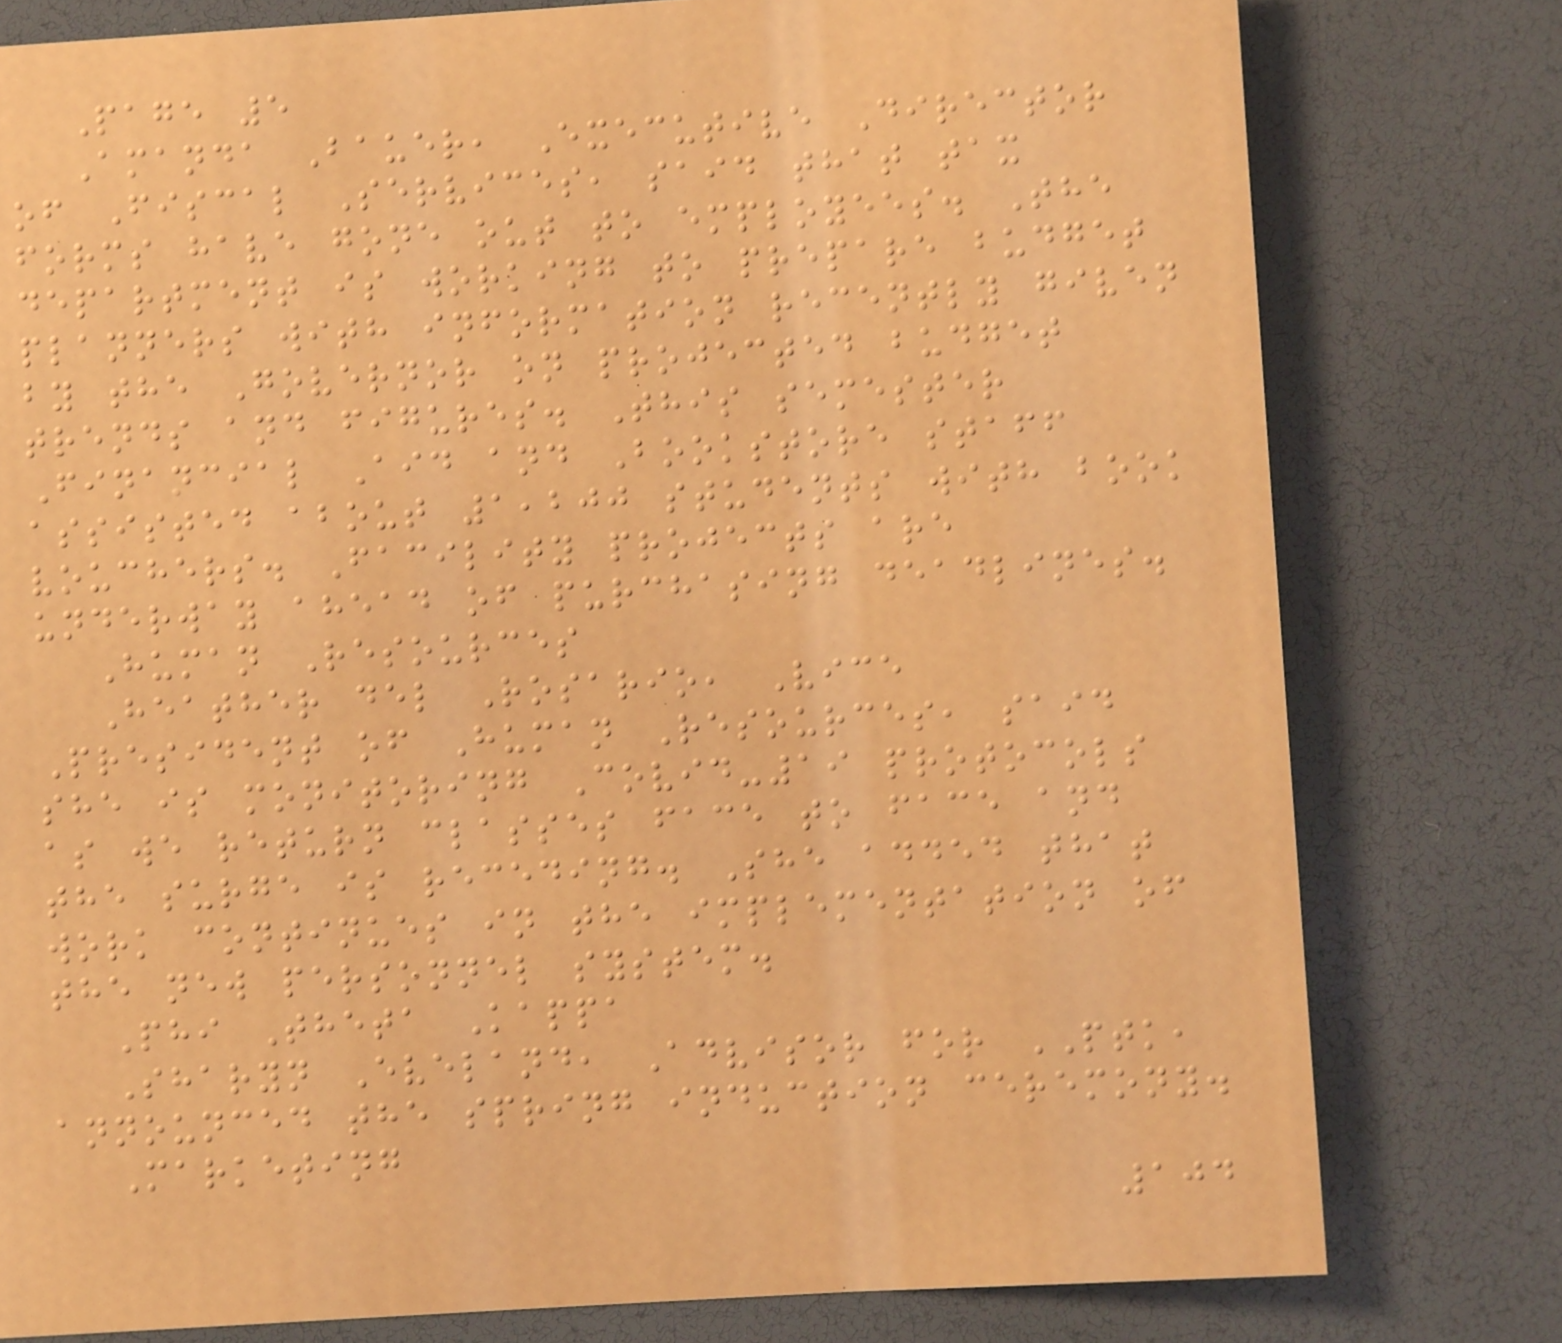Page 5
Amanda Bauer, Executive Director
of Fiscal Services, said that tax
forms have gone out to employees. The
department is working to prepare budget
planners with information recently given
by the Governor on projected budget
trends and figures. This semester
Financial Aid and Bookstore staff
assisted about 1,200 students with book
vouchers. Facility projects are
underway ahead of purchasing deadlines.
Human Resources
Heather del Rosario, Vice
President of Human Resources, said
she is monitoring Covid-19 protocols
as we return classes face to face and
the surge is receding. She added that
work continues in the implementation of
the new personnel system.
Phi Theta Kappa
Sharyn Eveland, Advisor for PTK,
announced the spring induction ceremony.
Marketing
104
